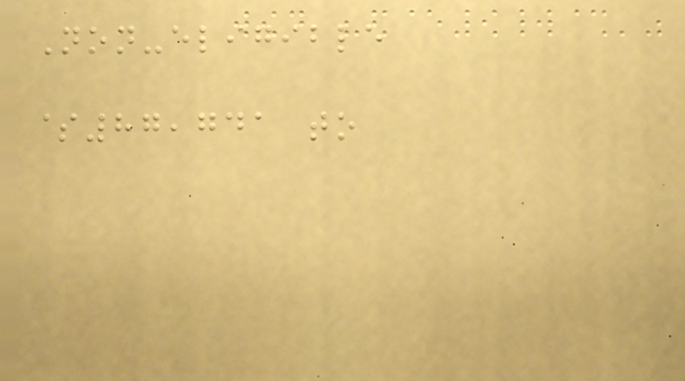Non-eligible
$87,741 to
